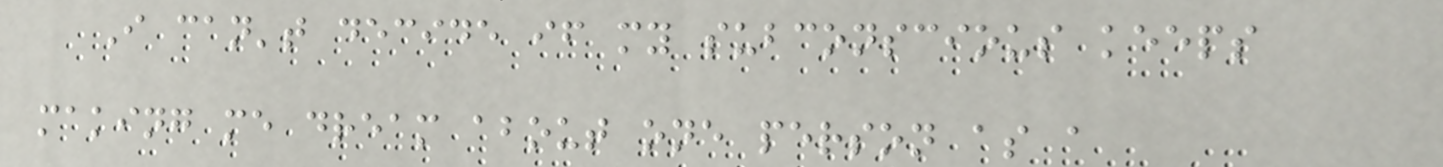I can't decide if my subconscious keeps
making me dream about one person as a
